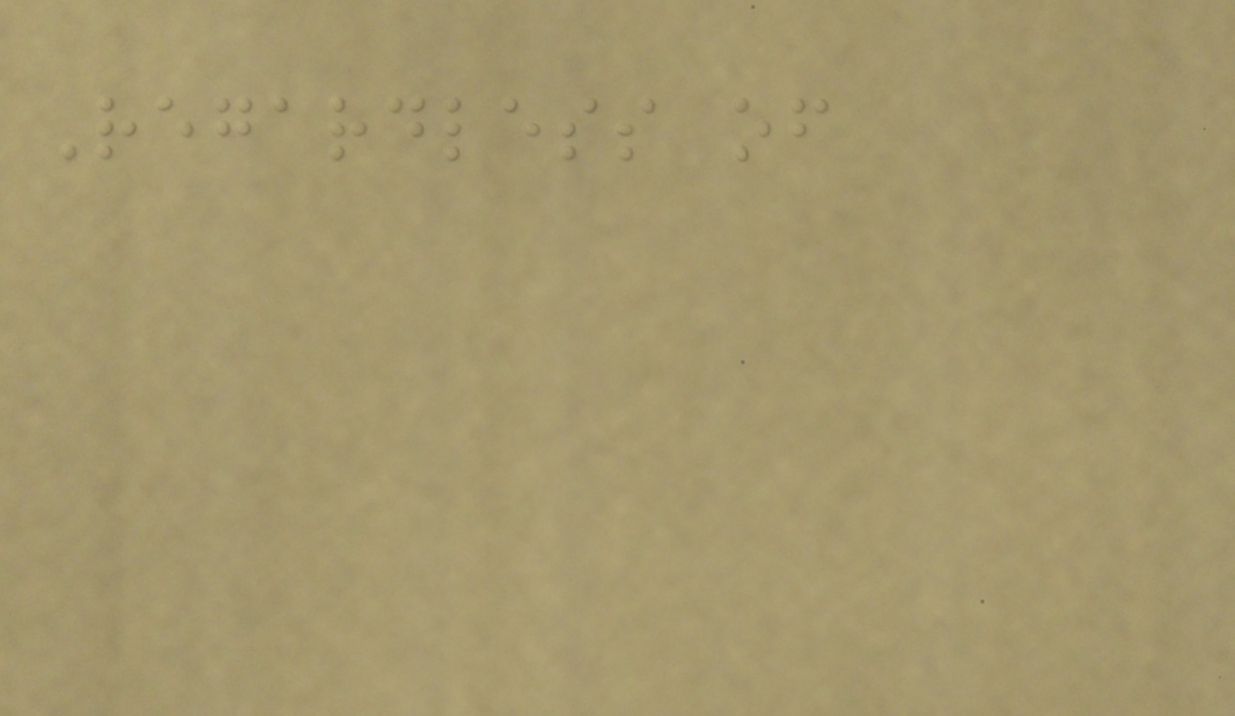Regardless of
